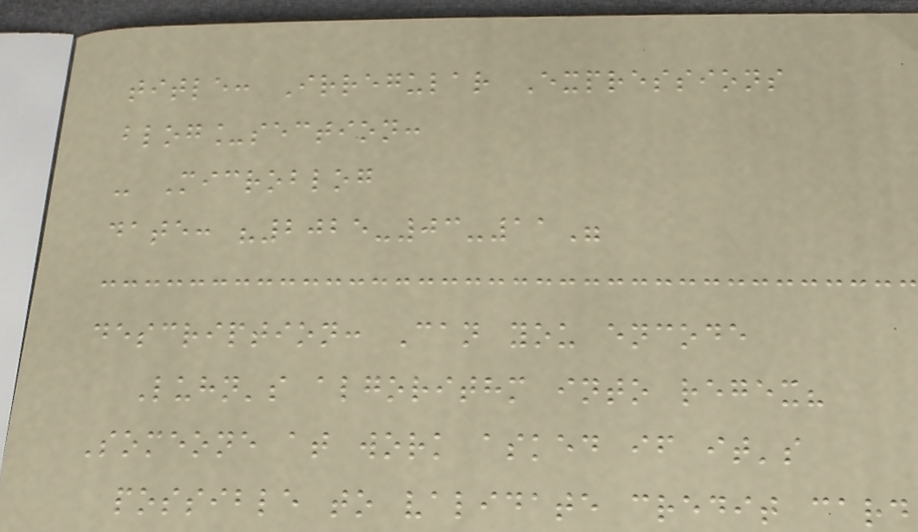title: Irregular Expressions
blog_section:
- Microblog
date: "2025-03-11"
description: Can you encode
Luhn's algorithm into regex?
Someone at work asked if it's
possible to validate credit card
